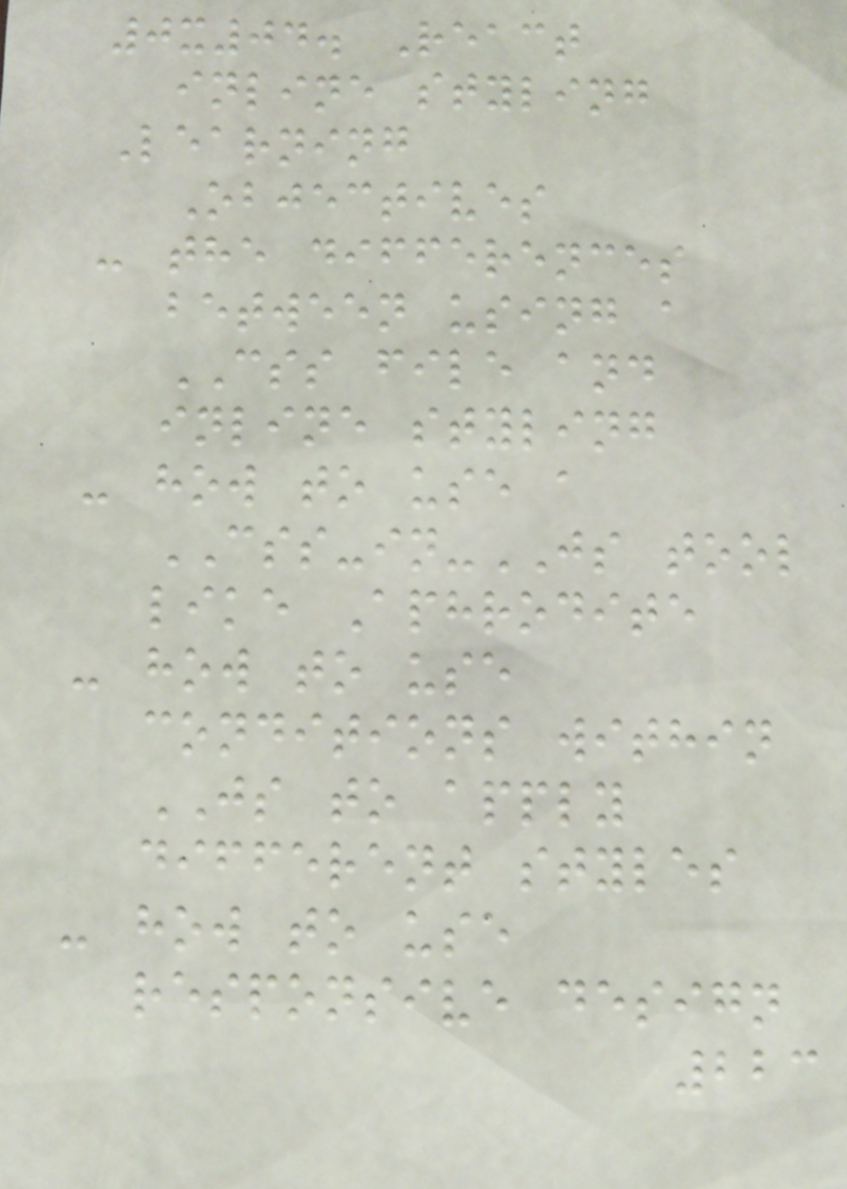0x04. React
inline styling
Learning
Objectives
- the differences
between using a
CSS file and
inline styling
- how to use a
CSS-in-JS tool
like Aphrodite
- how to use
conditions within
JS to apply
different styles
- how to use
responsive design
223
